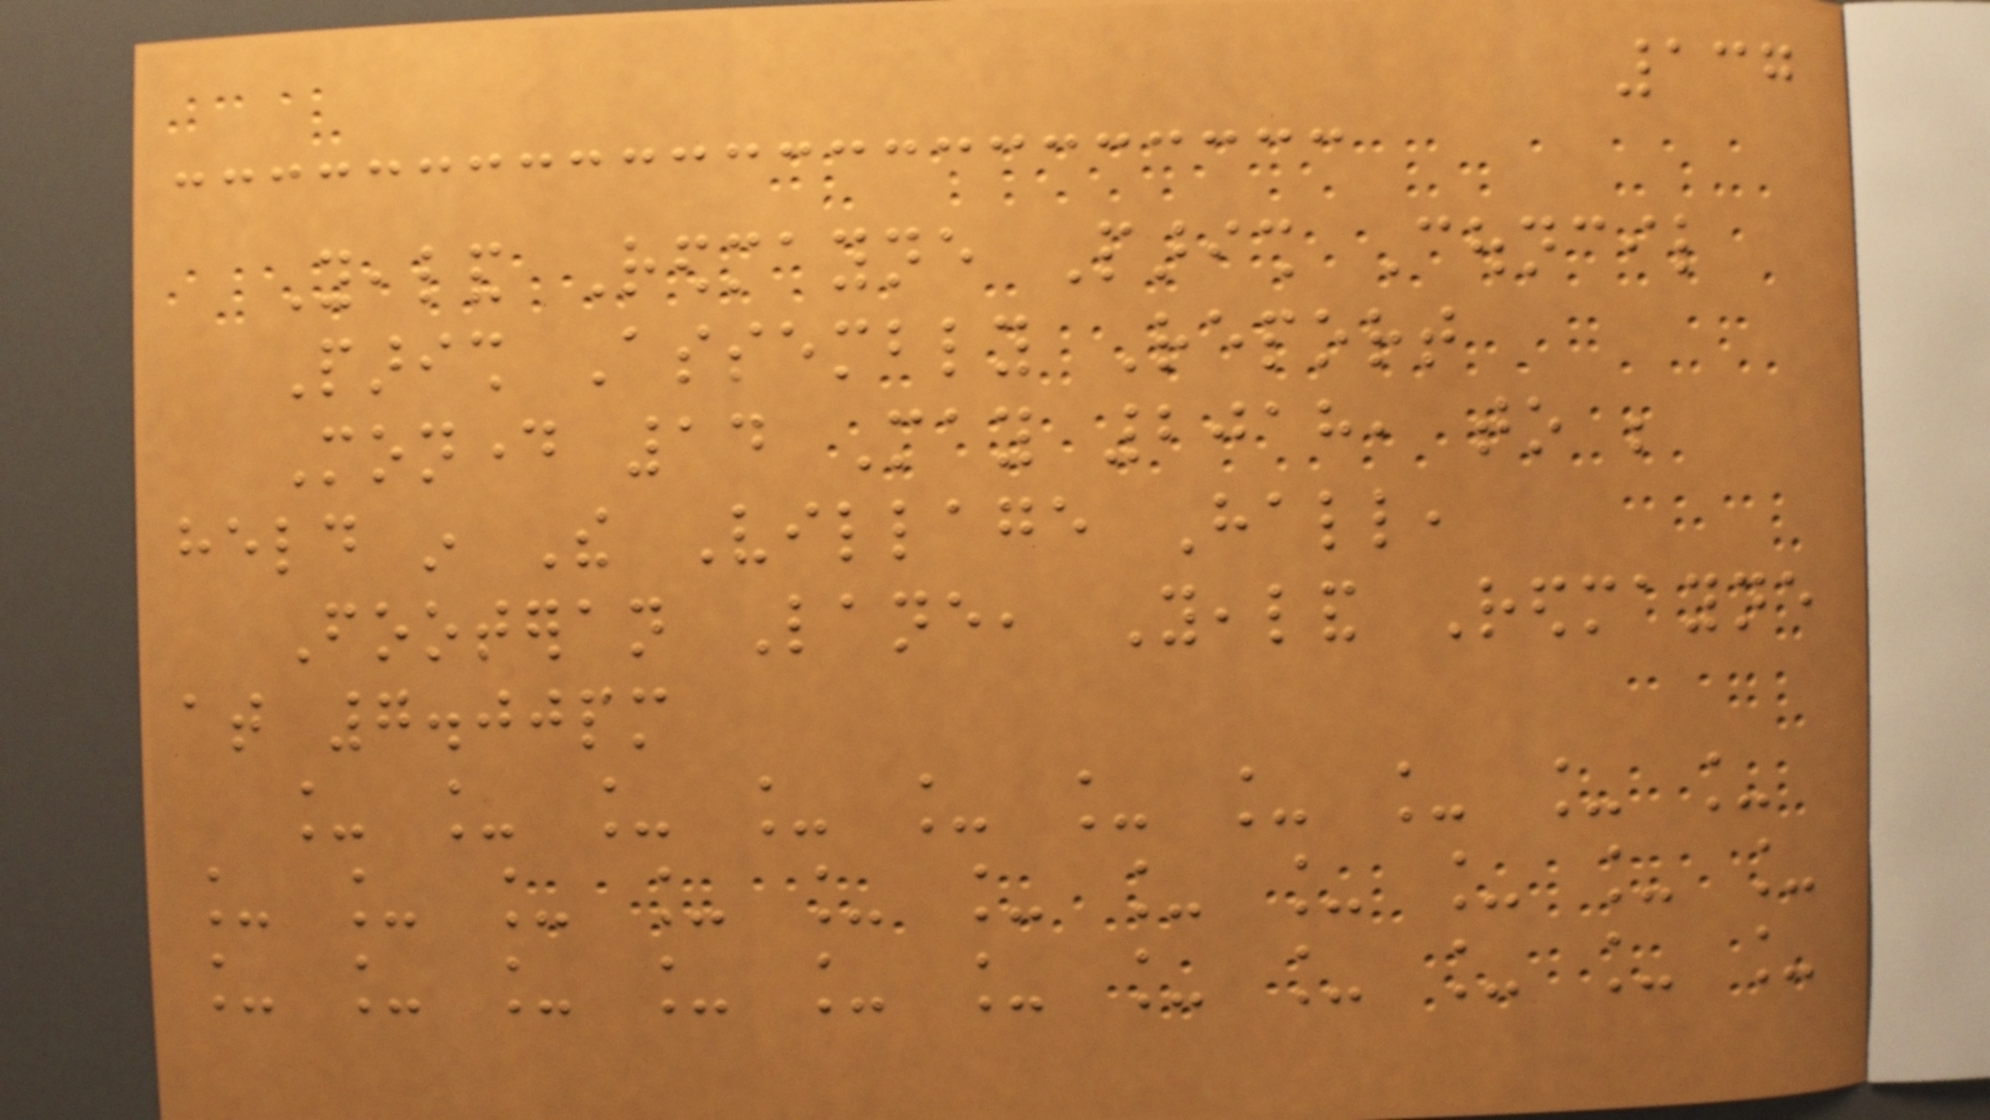137
Yealand Redmayne Parish Council
Parish Assembly Report
Monday 14 May 2018, to be
held in The Village Hall,
Footeran Lane, Yealand Redmayne
at 7.00pm
_ _ _ _ _ _ _ _ _ _
_ _ _ _ _ _ _ _ _ _ _
_ _ _ _ _ _ _ _ _ _ _
